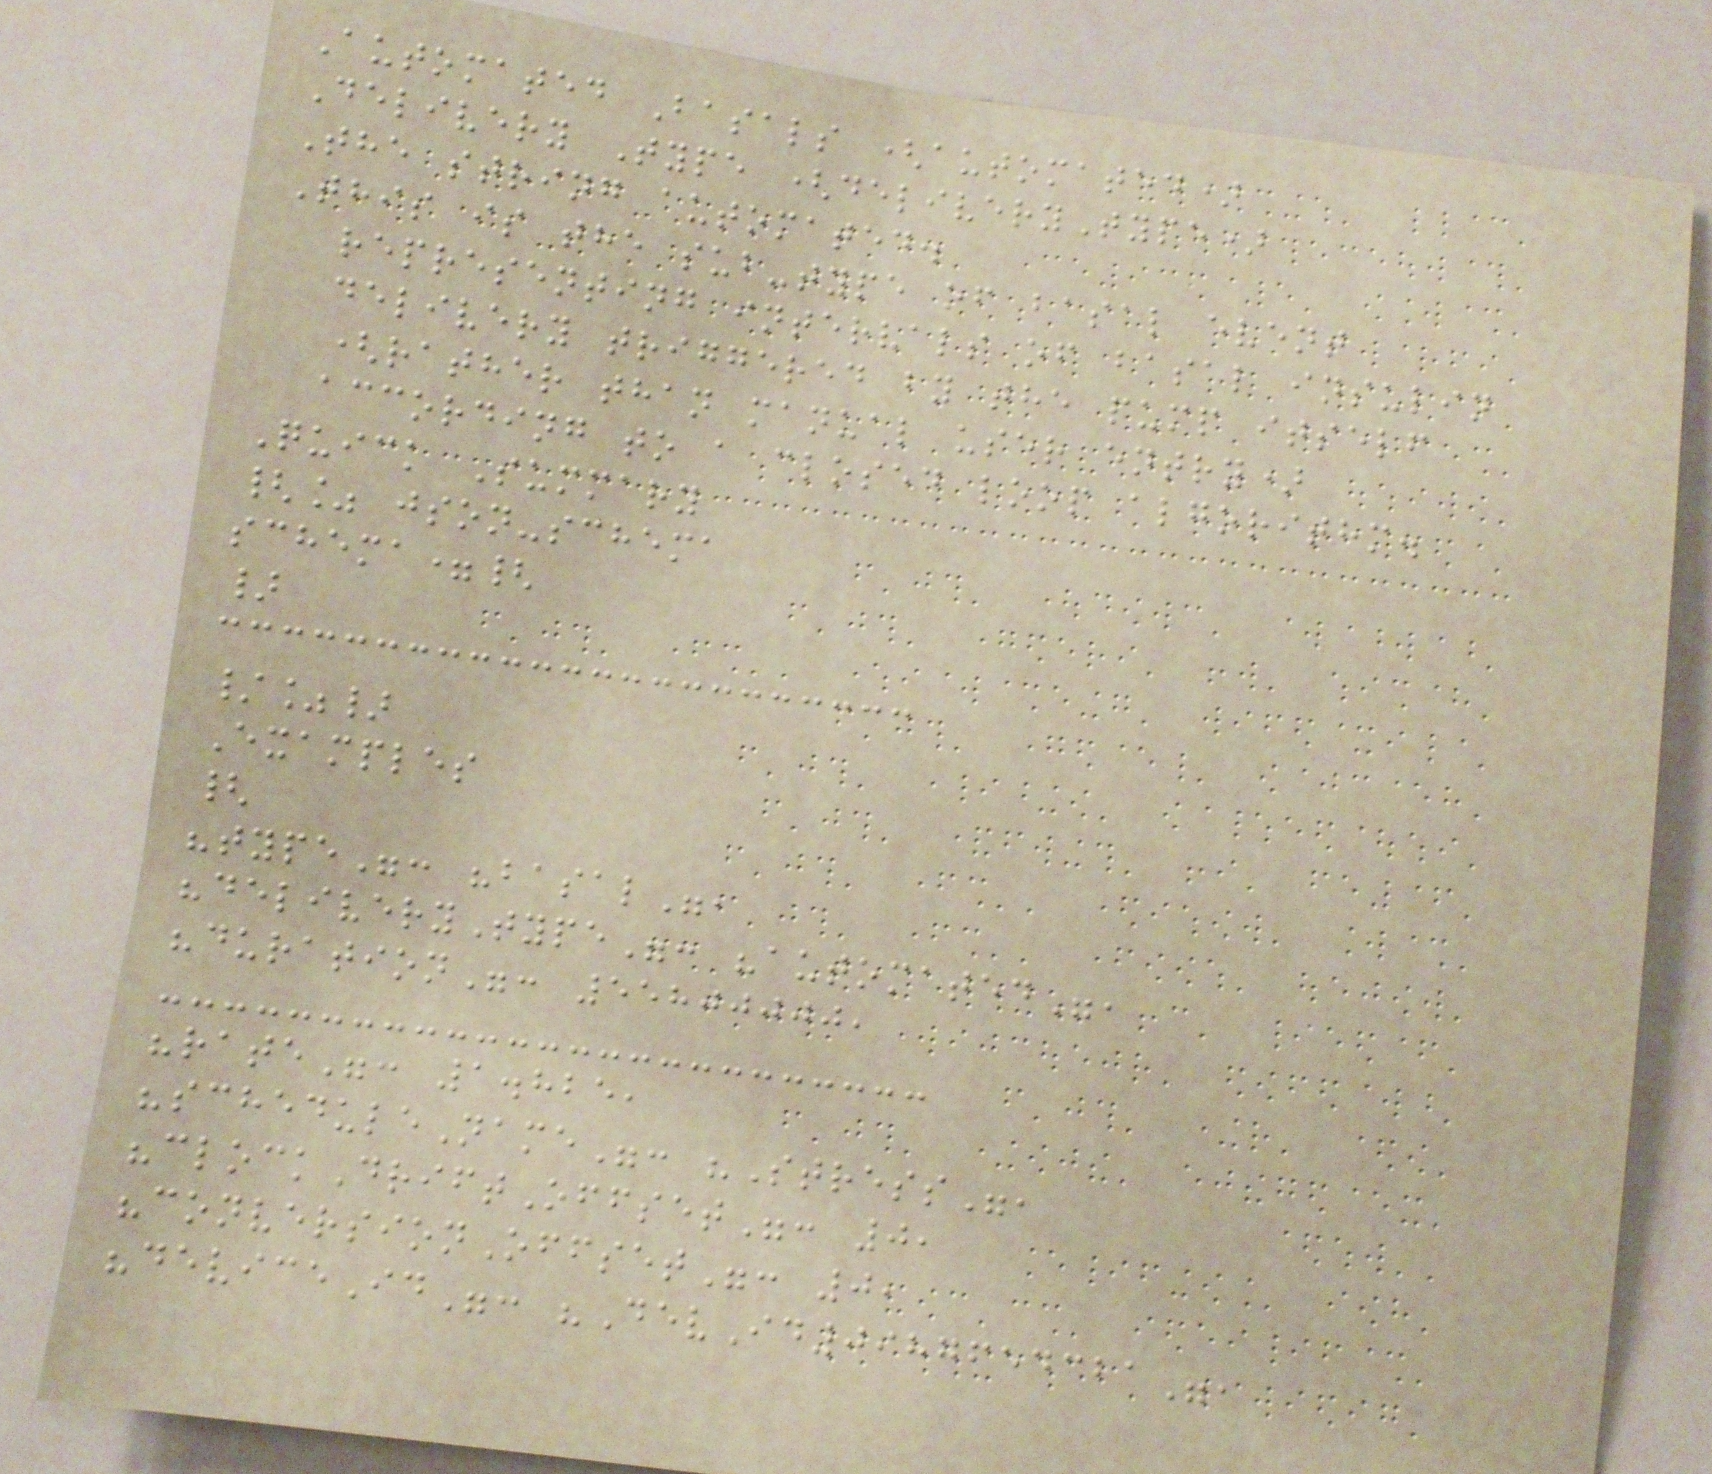Automated Basals (automated)
Delivery Type (deliveryType)
The string automated.
This is the sub-type of basal event
representing intervals of basal insulin
delivery triggered by the pump itself
(rather than manual user entry)
according to a closed loop algorithm.
Quick Summary
{% json-schema
schema={
}
/%}
Examples
{
"type": "basal",
"deliveryType": "automated",
"duration": 55800000,
"rate": 1.825,
"scheduleName": "Stress",
"clockDriftOffset": 0,
"conversionOffset": 0,
"deviceId": "DevId0987654321",
